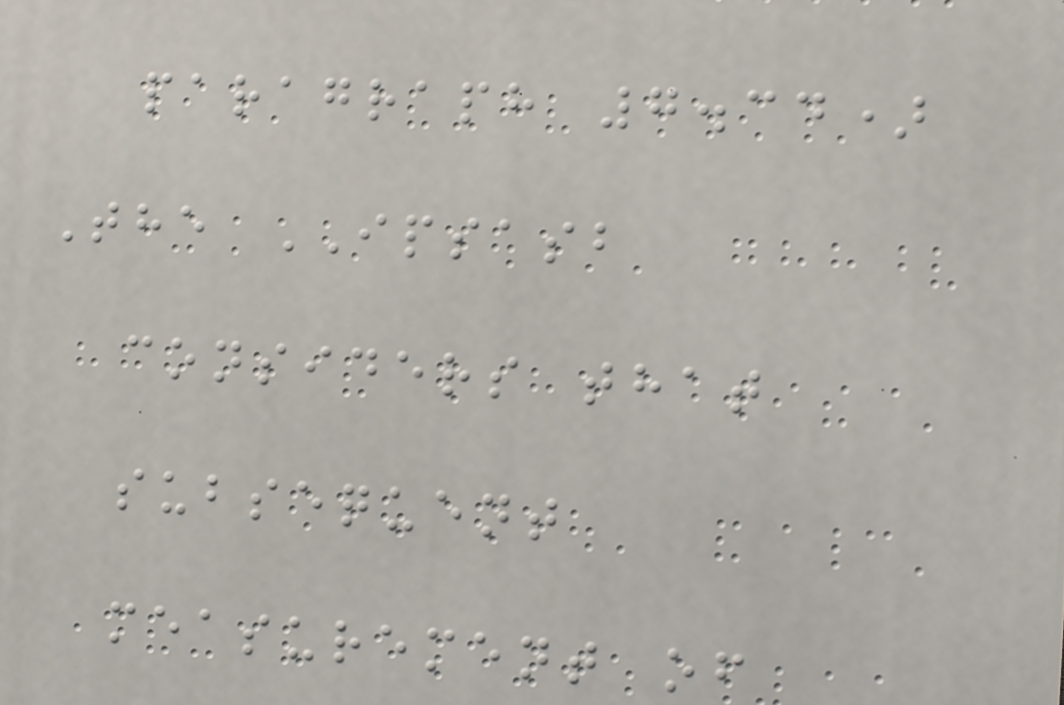paragraph 7.34)
The IPSASB
considers that
subsequent
measurement of
